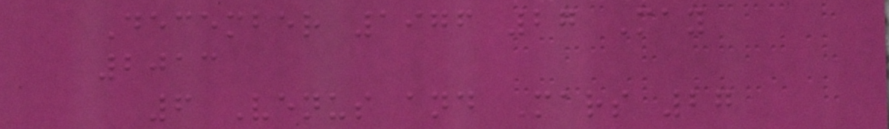December 1976 27 May
2013
6 Venus and Mars 27
